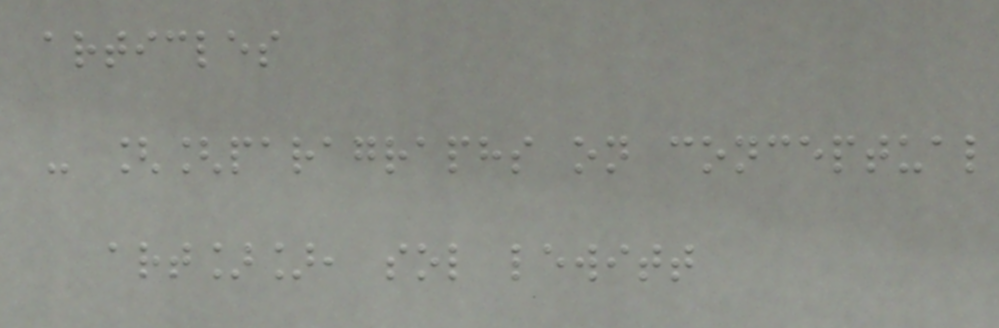articles
- [[paragraphs on conceptual
art]], sol lewitt
